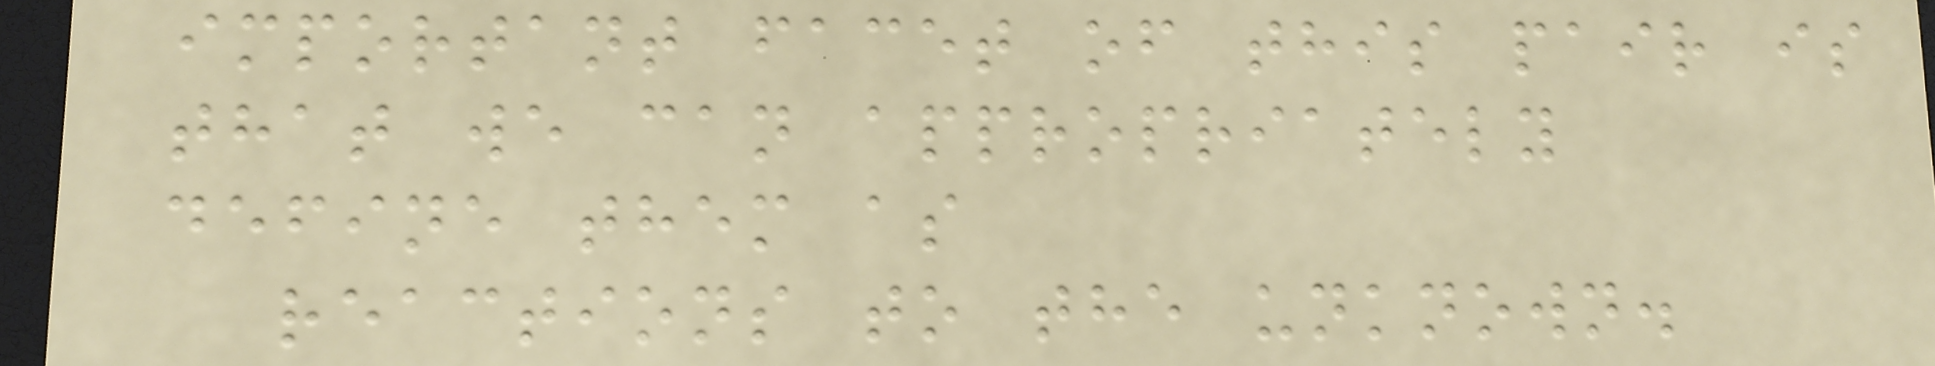important facet of this pair is
that we can appropriately
define them as
reactions to the unknown.
